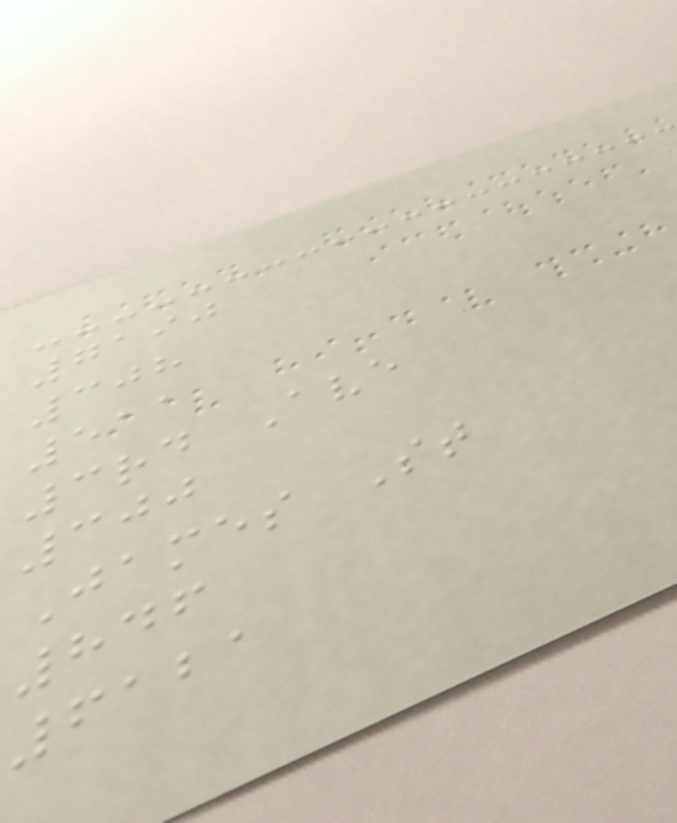7190
308
511
3rd Ave
300
James St
846
6121
